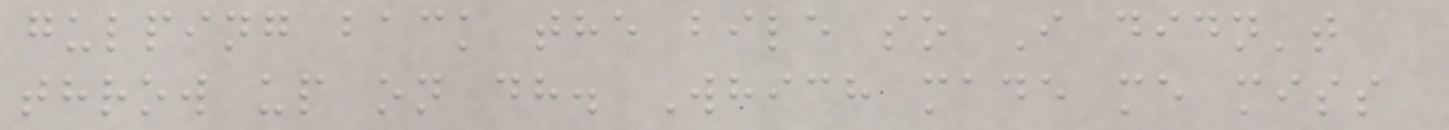gulping back the bile so I didn't
throw up on dh. Which made me miss
